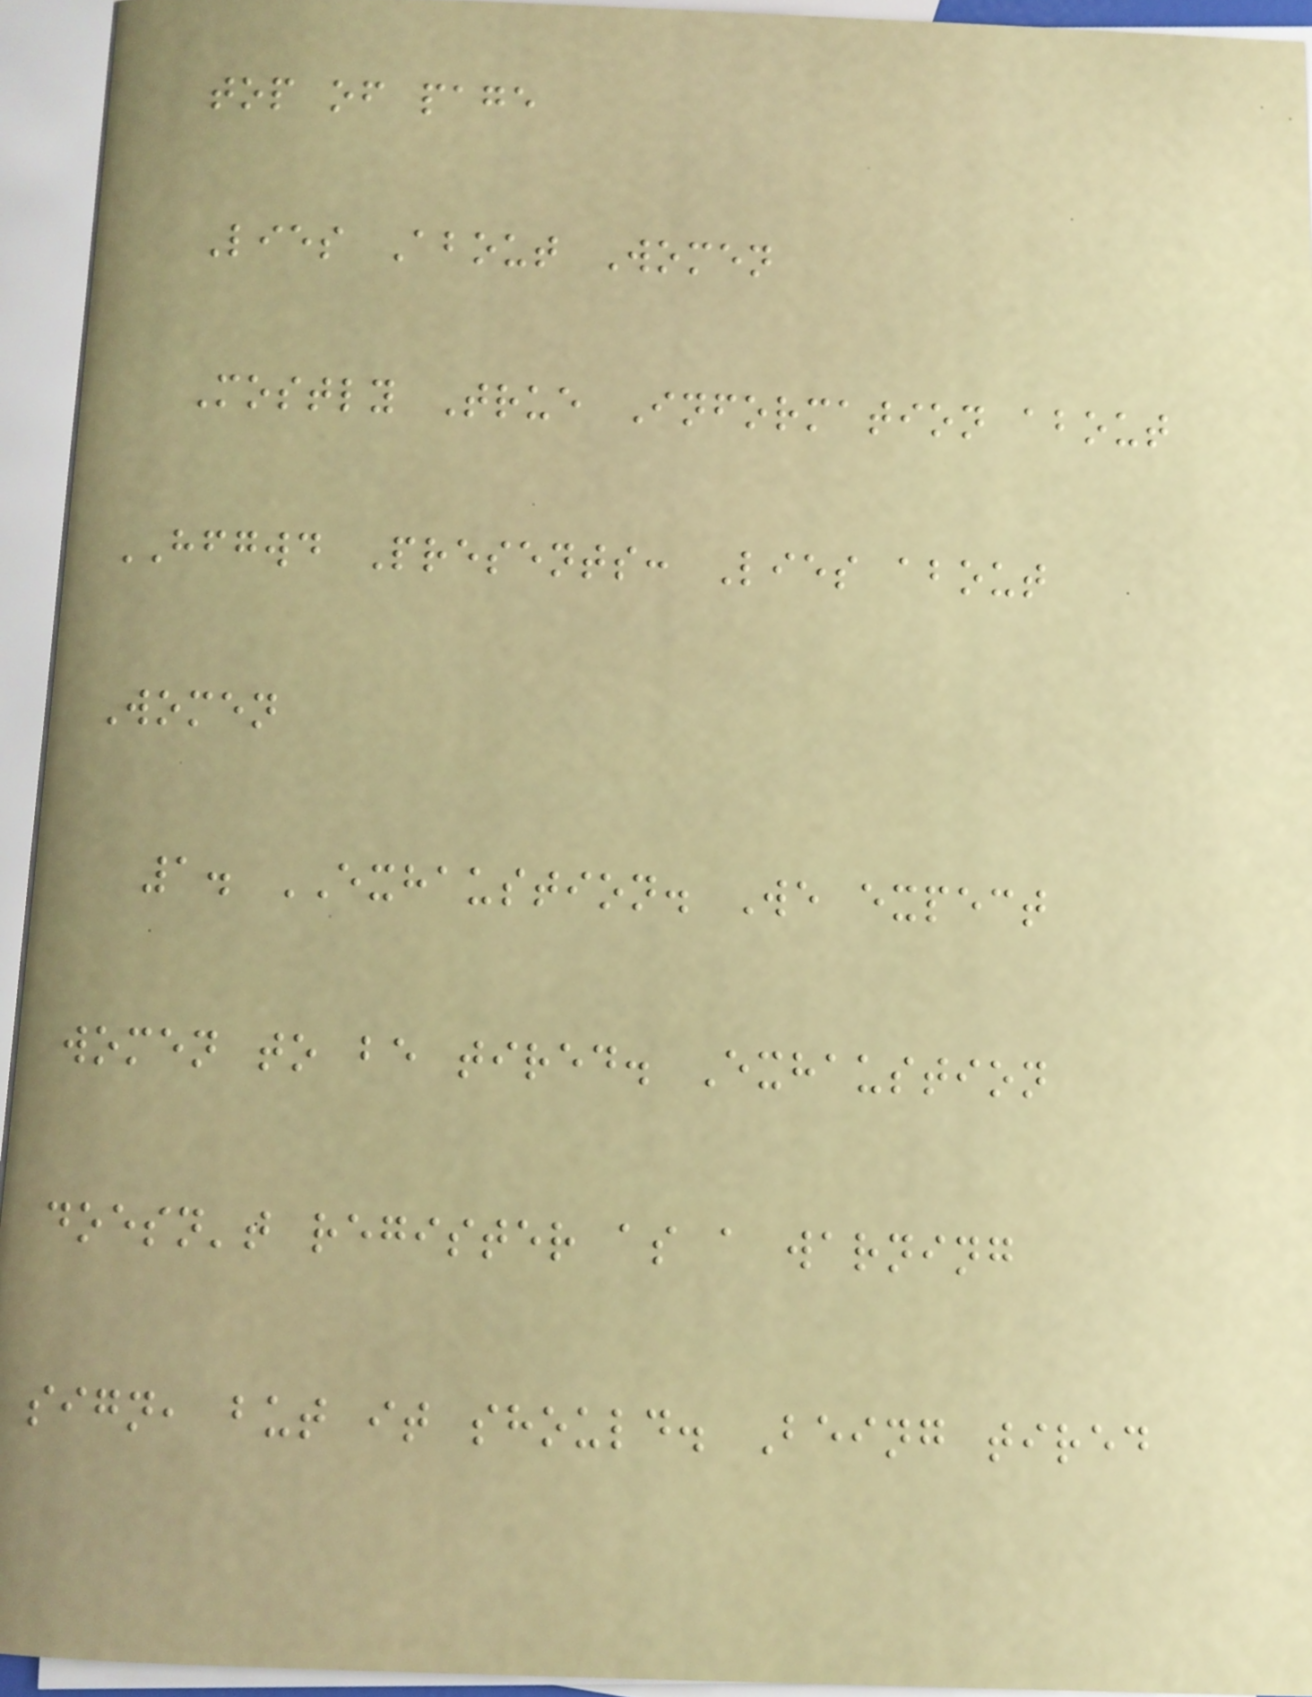top of page
Lies About Women
Mostly True Information about
HFGWD Presents: Lies about
Women
1. EXHAUSTION. We expect
women to be tired. Exhaustion
doesn't register as a warning
sign, but it should. Being tired
